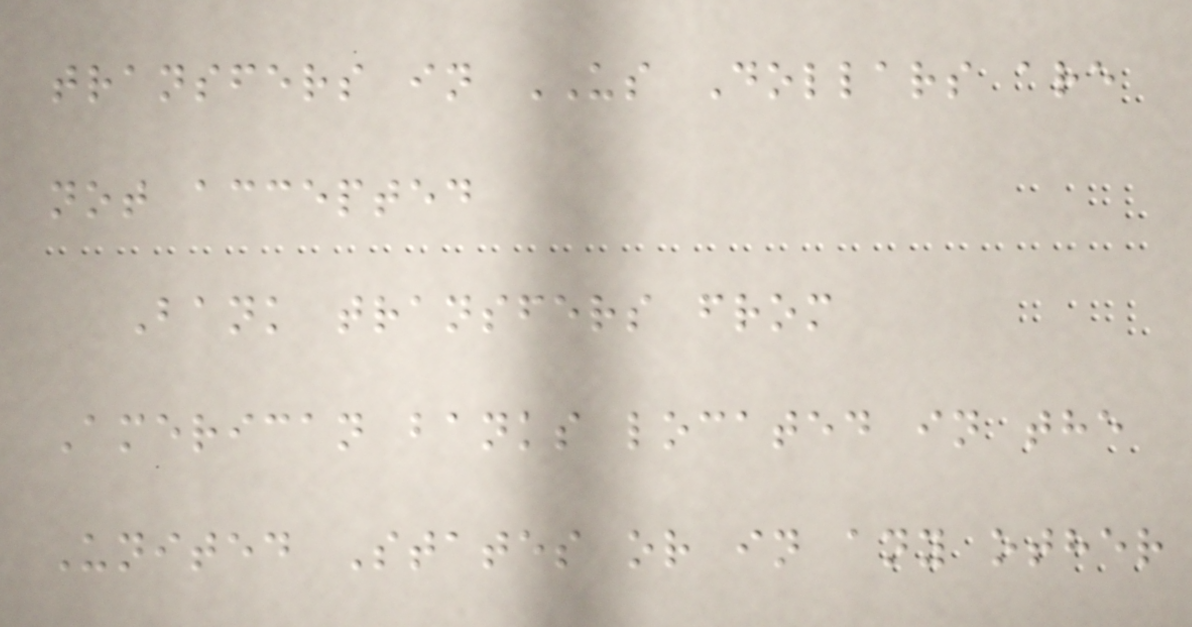transfers in US Dollars are
not accepted
Bank transfers from
American banks located in the
United States or in any other
